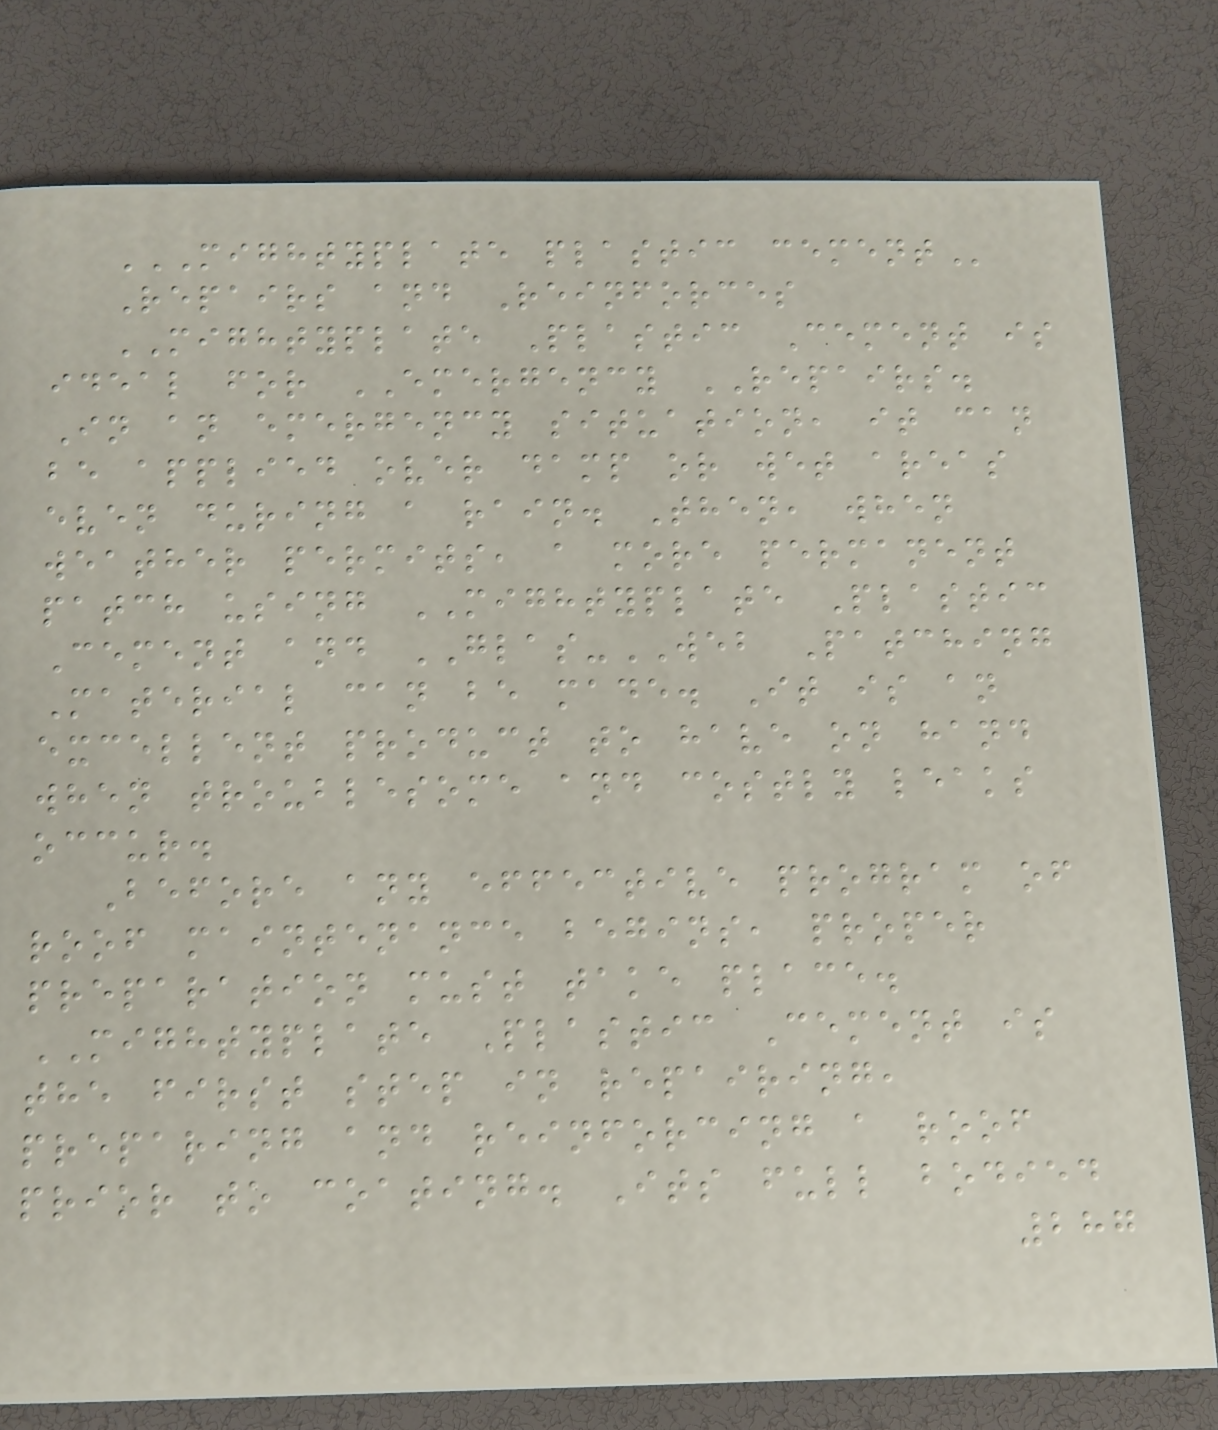MIGHTYPLATE PLASTIC CEMENT
Repairs and Reinforces
MIGHTYPLATE Plastic Cement is
ideal for EMERGENCY REPAIRS.
In an emergency situation, it can
be applied over damp or wet areas
even during a rain. Then, when
weather permits, a more permanent
patch using MIGHTYPLATE Plastic
Cement and GLAS-WEB Patching
Material can be made. It is an
excellent product to have on hand
when troublesome and costly leaks
occur.
Before any effective program of
roof maintenance begins, proper
preparation must take place.
MIGHTYPLATE Plastic Cement is
the first step in repairing,
preparing and reinforcing a roof
prior to coating. Its full bodied
287
